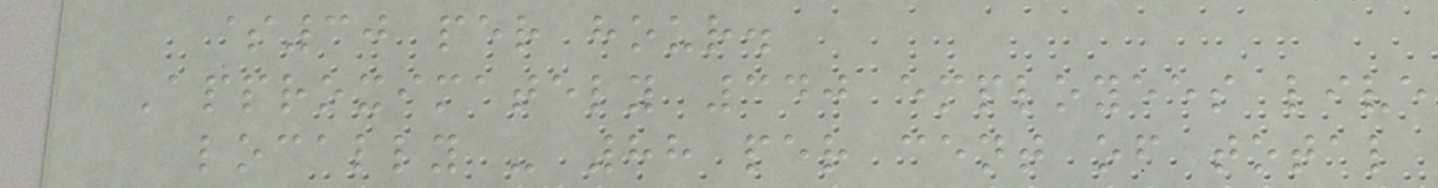$30 per hour.
Approximately 340 employees live
locally - 88 per cent of total
